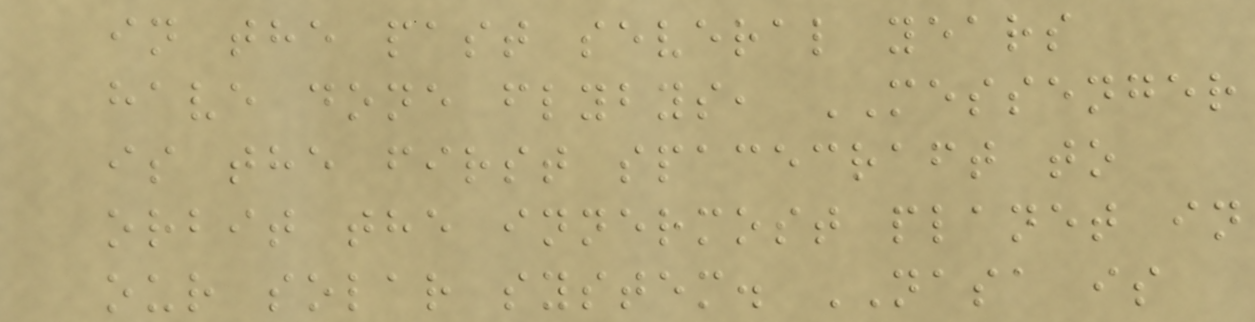in the past several years
have done flybys, MESSENGER
is the first spacecraft to
orbit the innermost planet in
our solar system. NASA is
